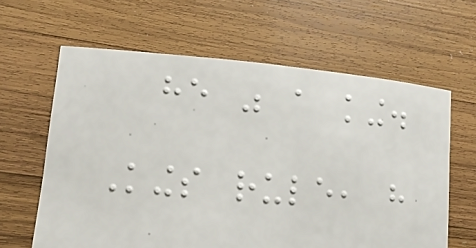he was a king.
Kings rule, have
